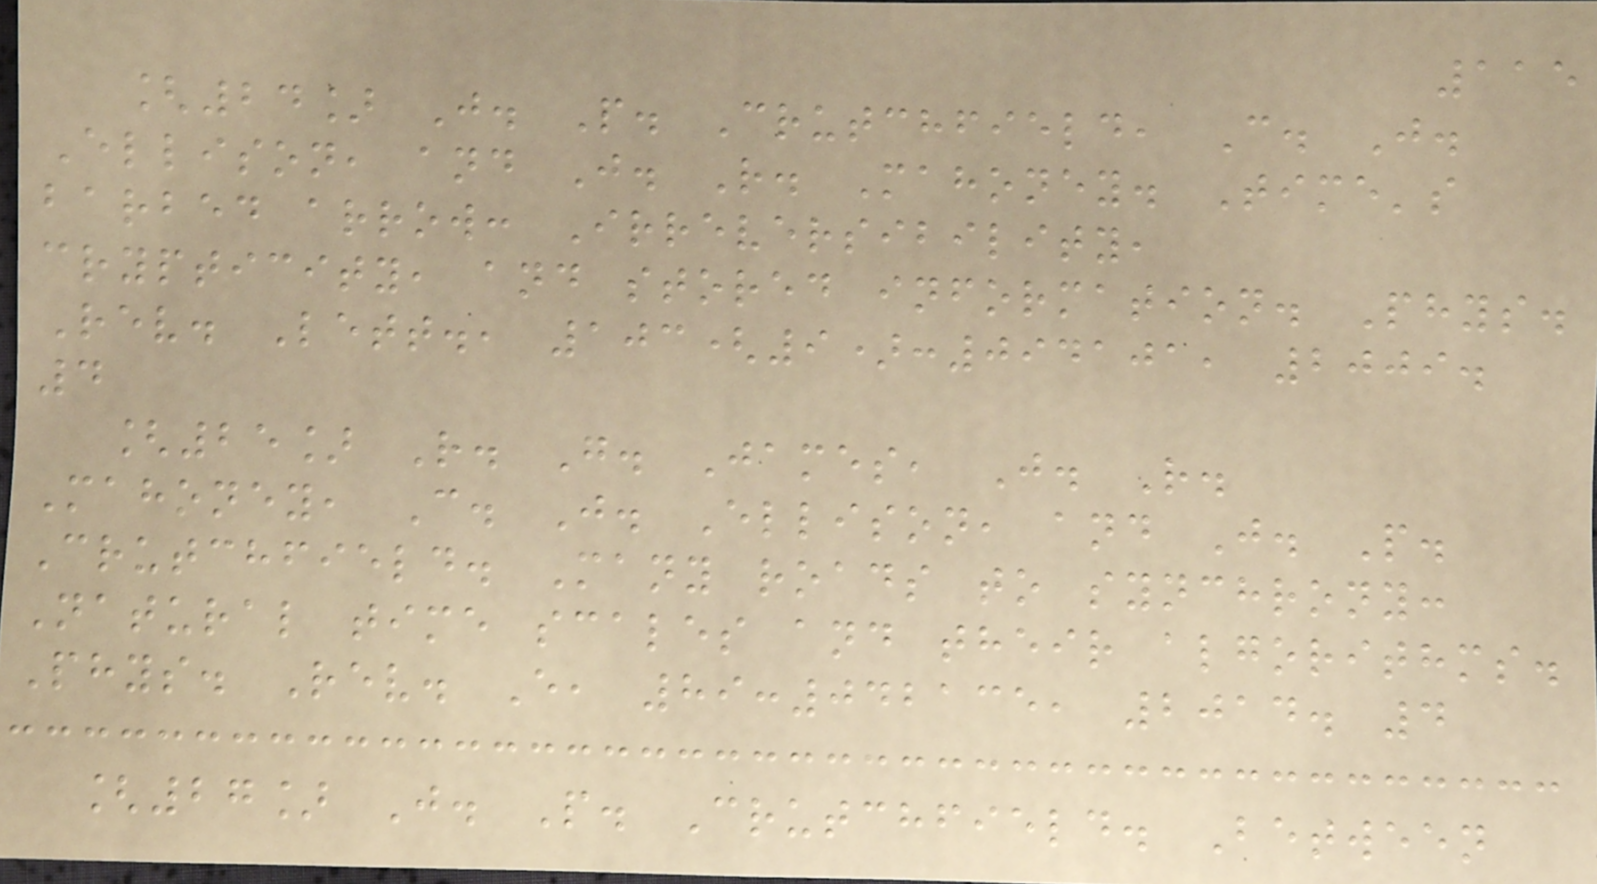115
[24] J. P. Crutchfield, C. J.
Ellison, and J. R. Mahoney. Time's
barbed arrow: Irreversibility,
crypticity, and stored information. Phys.
Rev. Lett., 103(9):094101, 2009.
4
[25] R. G. James, J. R.
Mahoney, C. J. Ellison, and J. P.
Crutchfield. Many roads to synchrony:
Natural time scales and their algorithms.
Phys. Rev. E, 89:042135, 2014. 4
[27] J. P. Crutchfield. Between
